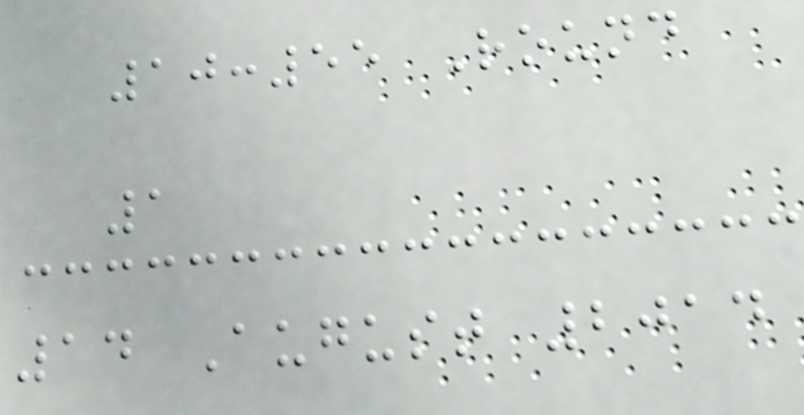10:55 Round
1
14 August 2014
